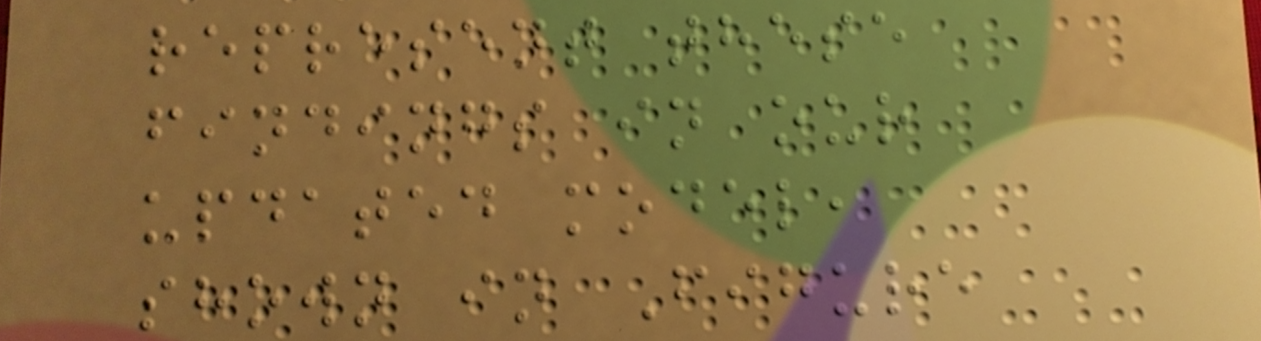represent these
findings in our
updated model,
shown in Figure
